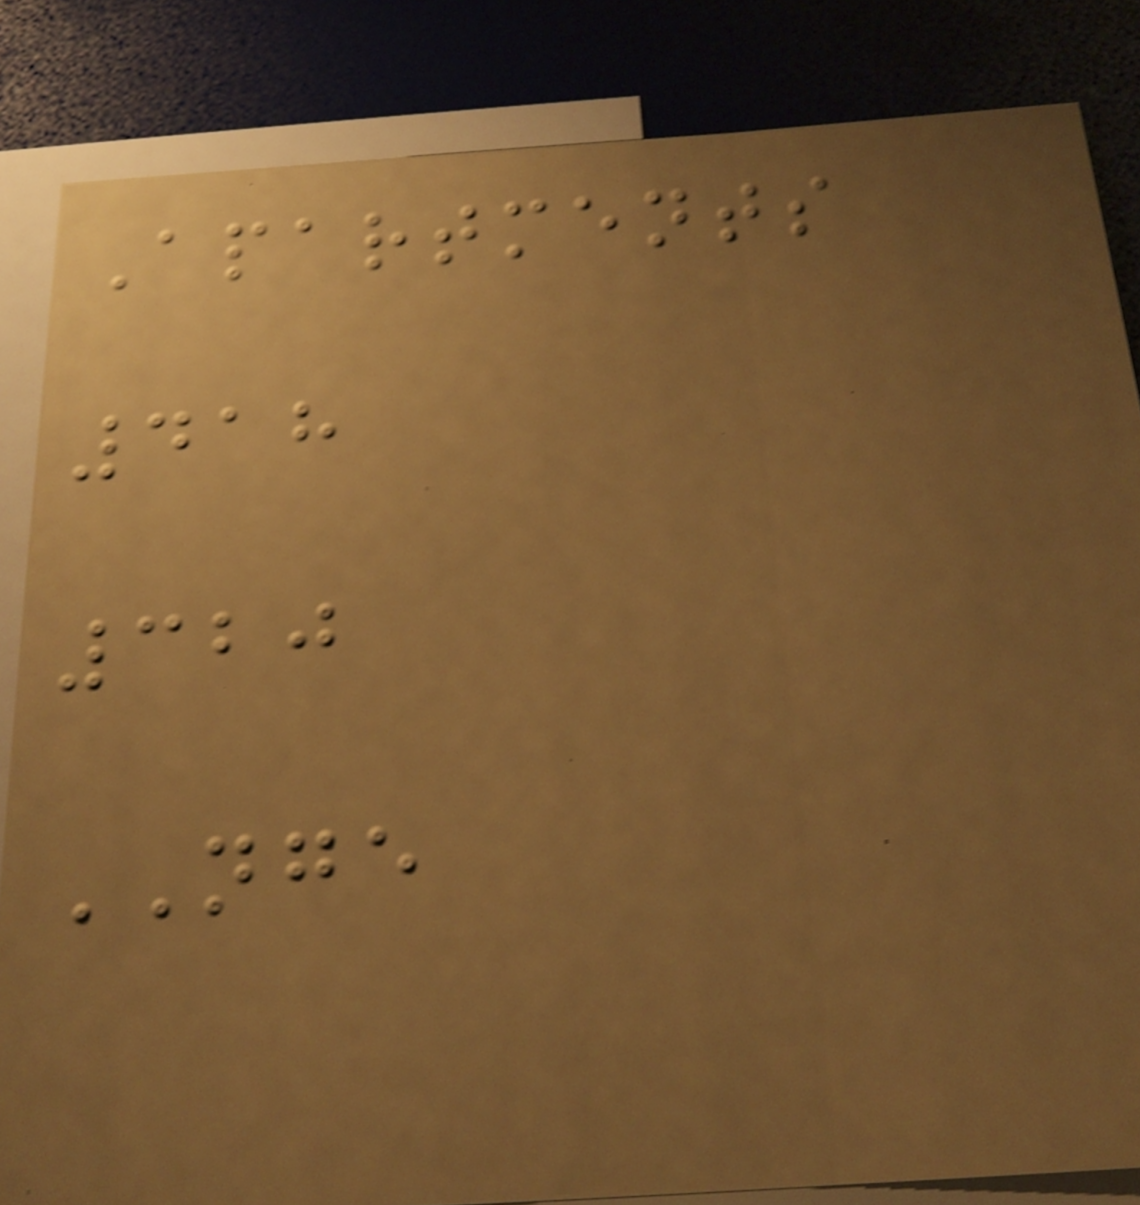Apartments
418
320
NGE
